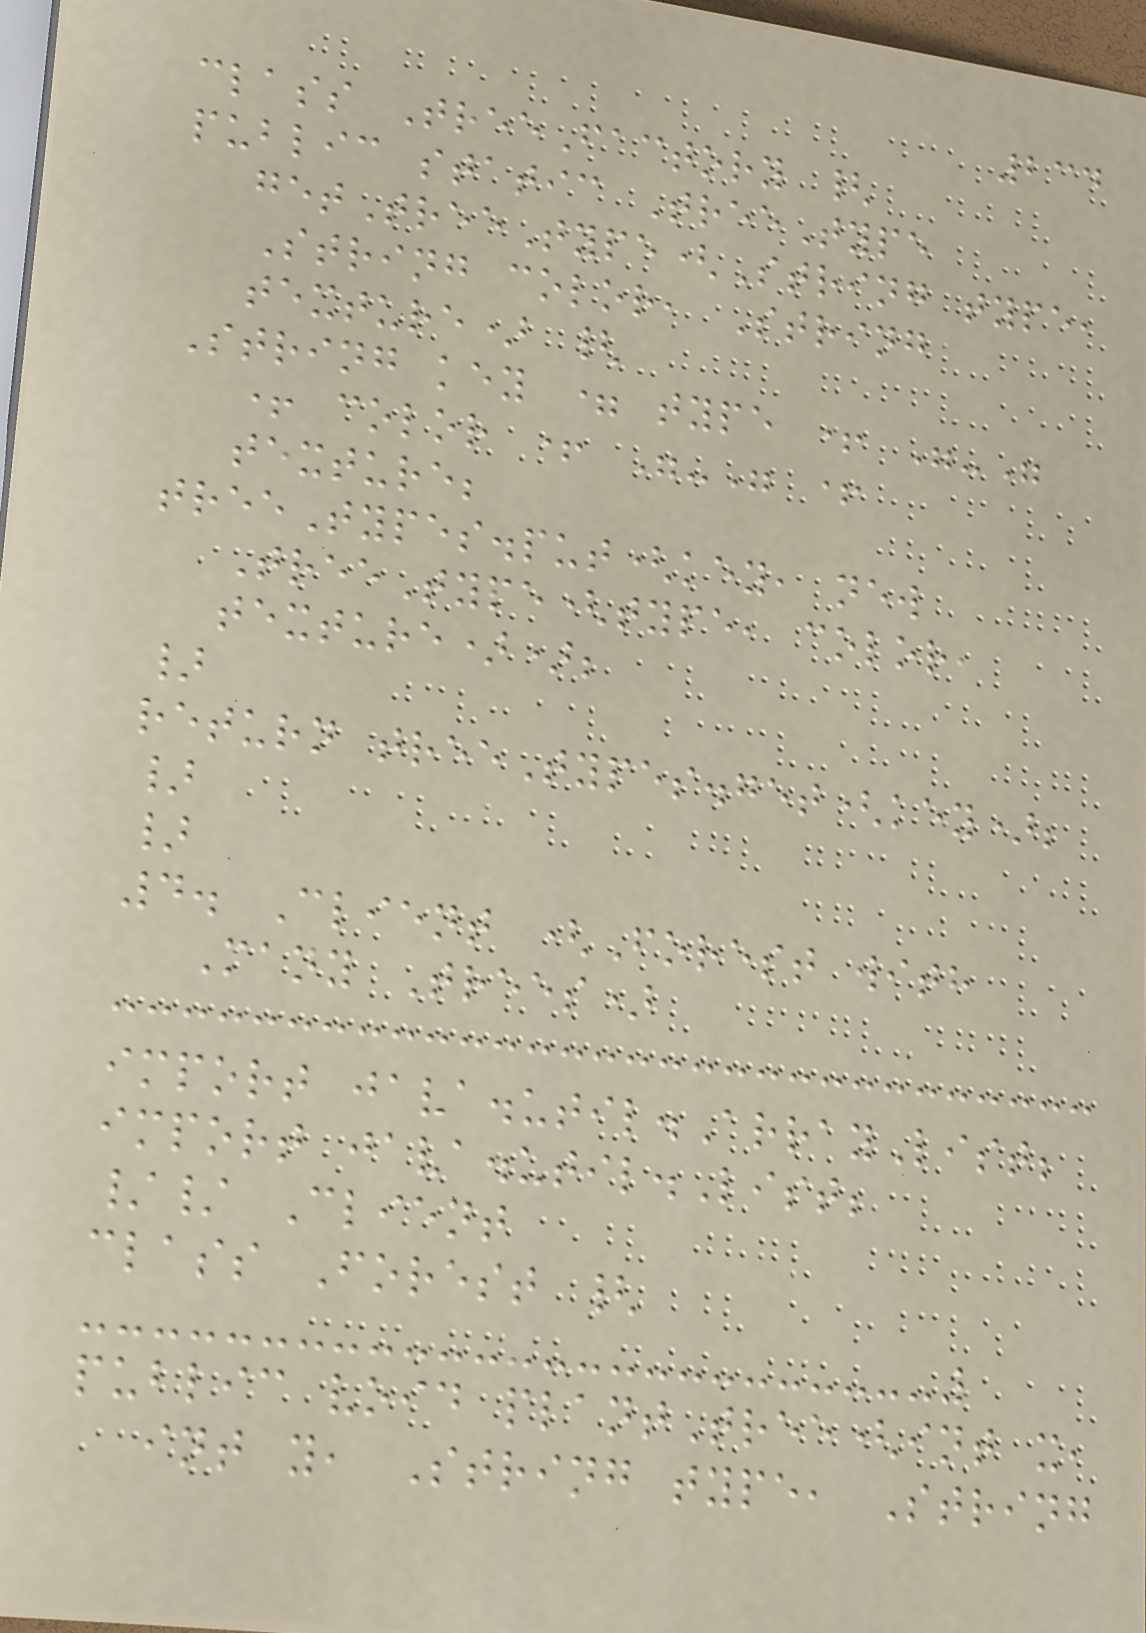234
class TreeFactory {
public static TreeType
getTreeType(String type,
String color, String
texture) {
String key = type + "-"
+ color + "-" +
texture;
treeTypes.put(key, new
TreeType(type, color,
texture));
}
return treeTypes.get(key);
}
}
4. Client (Forest with
Many Trees)
import java.util.ArrayList;
import java.util.List;
// Client
class Forest {
public void plantTree(int x,
int y, String type, String
